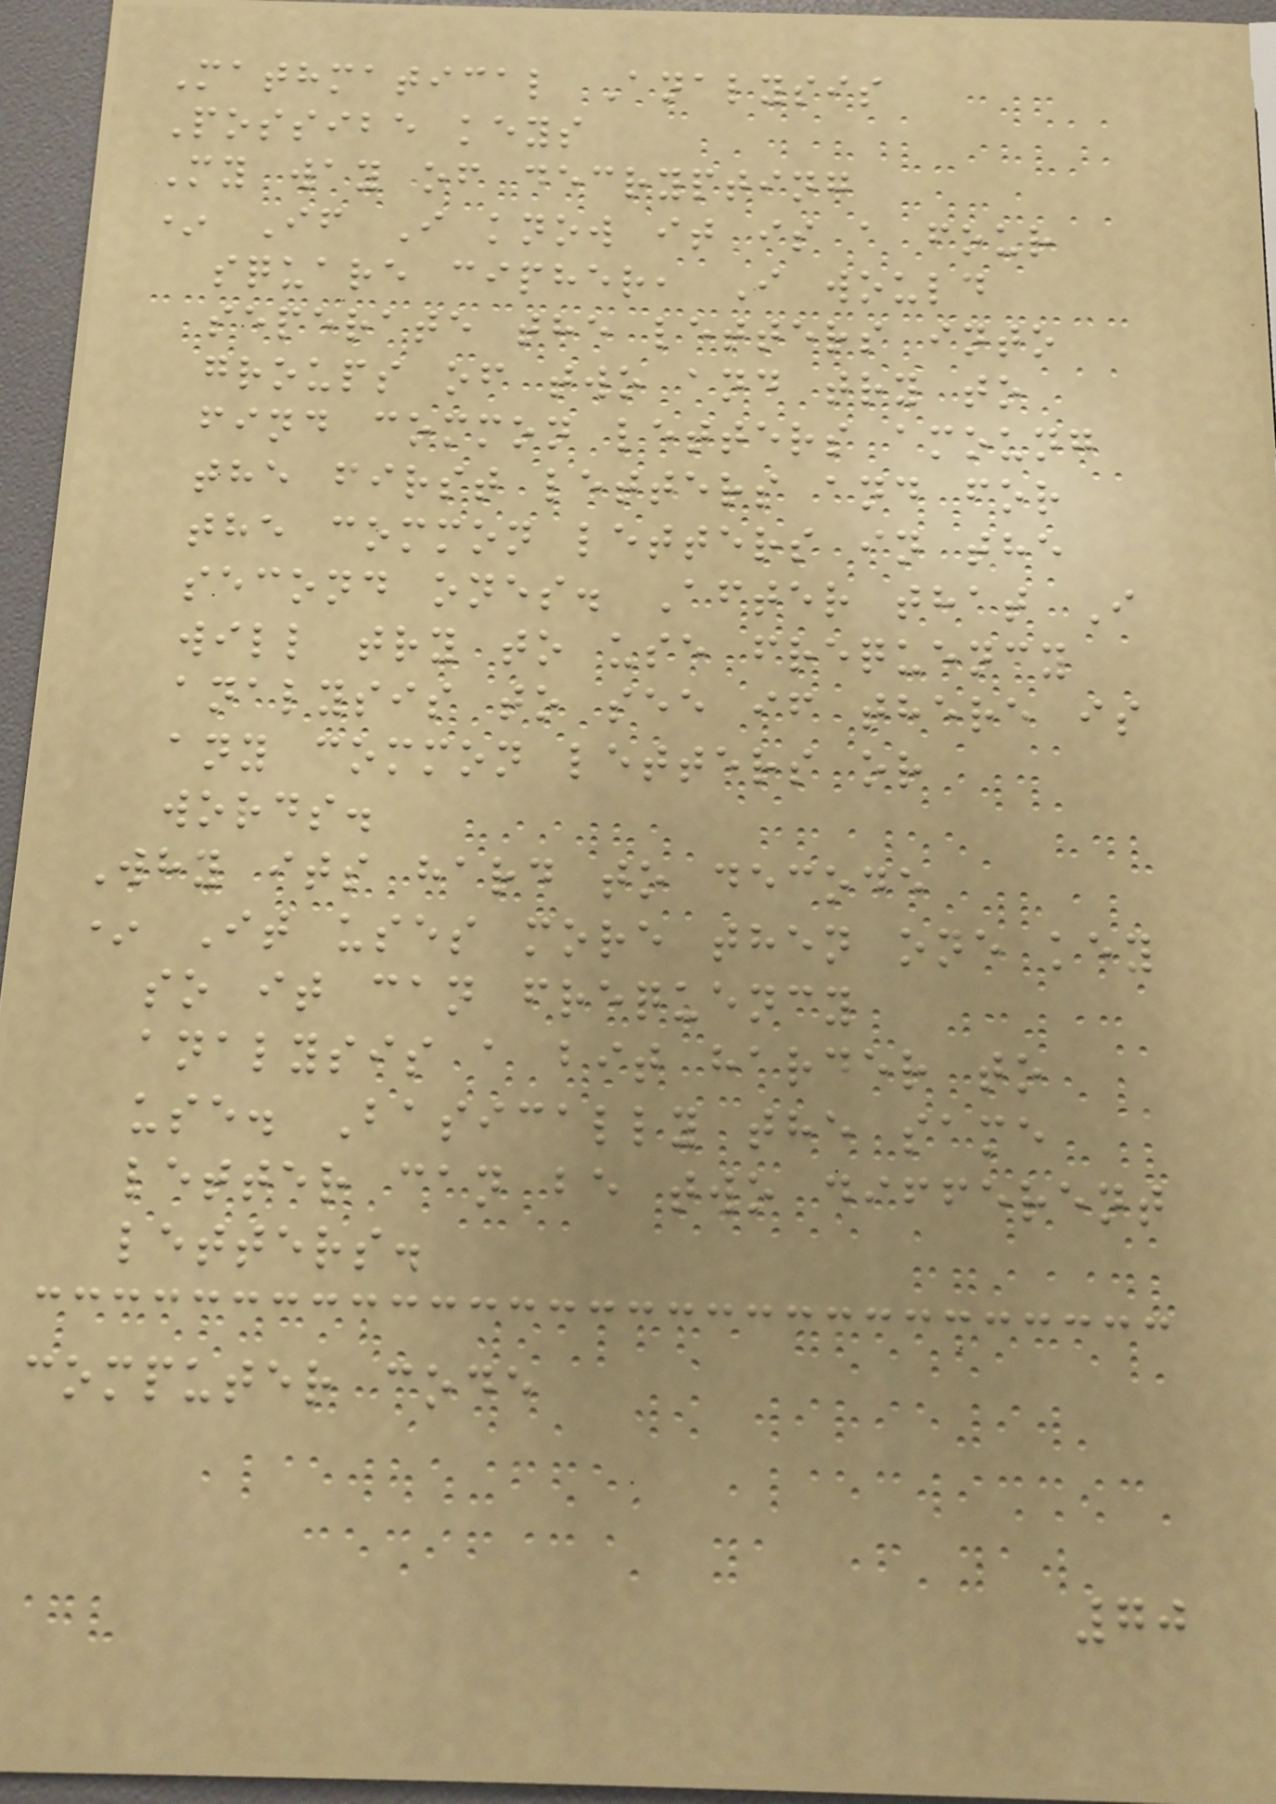Mathmatical Analysis
Possibe keys
My way of decrypting
* If I know it is a four
square cipher, I would
seperate the letters into
groups of two and try to
find common letters amoung
the first letters and for
the common letters in the
second ones. After that I
will try to use frequency
analysis to see if there is
any common letters or
words.
Why its hard to decode
* It uses more then one key
so it can frequency
analysis a bit harder to
use. Basically the same
letter can be two different
letters.
computer code
70
